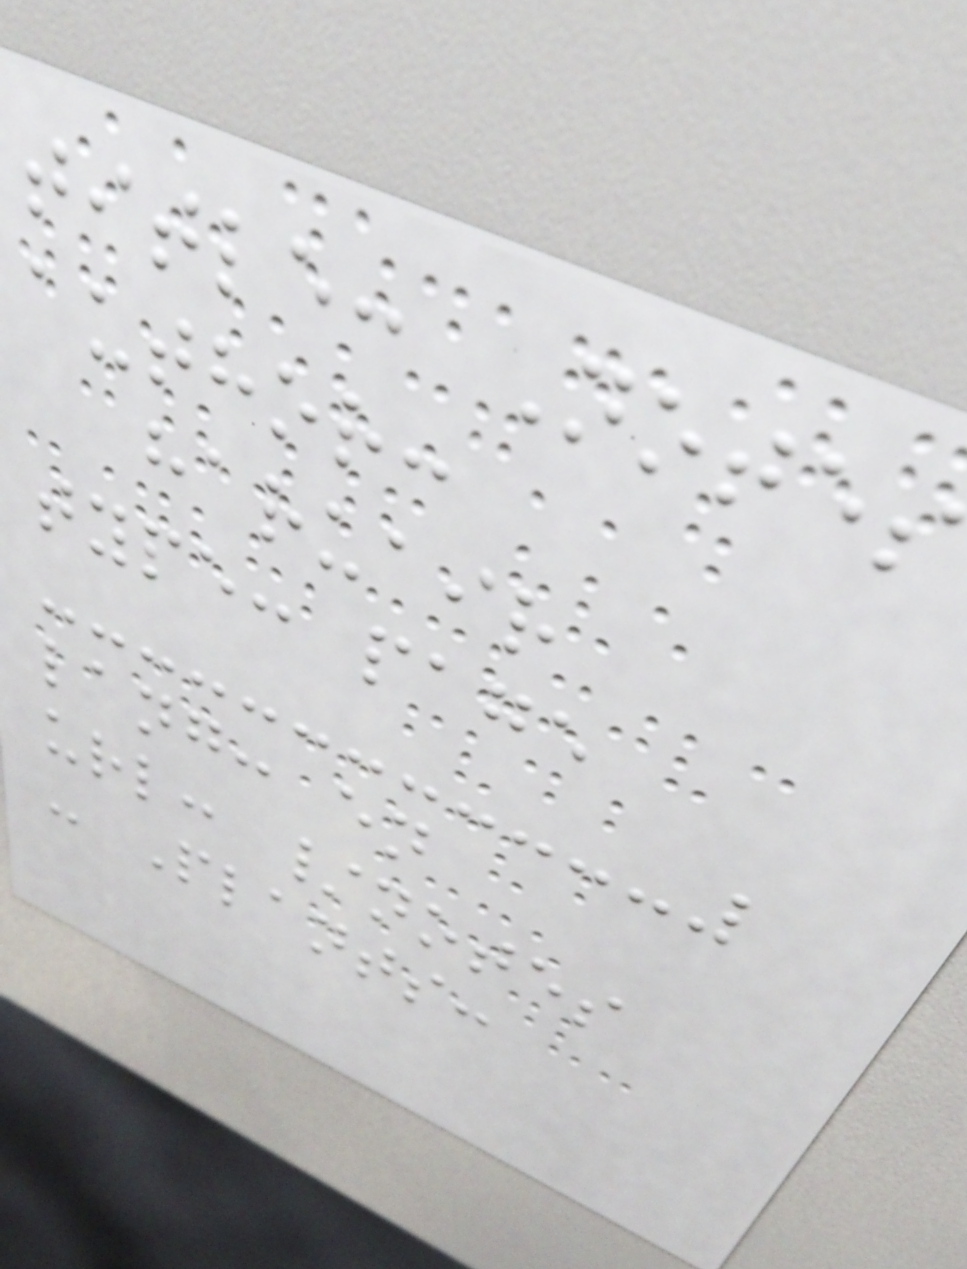title: Notes
author:
haruair
type: page
lang: en
url: /notes
- Plants:
